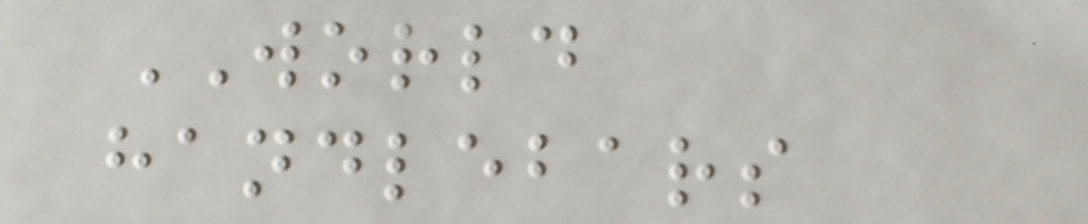WORLD
handlebars
